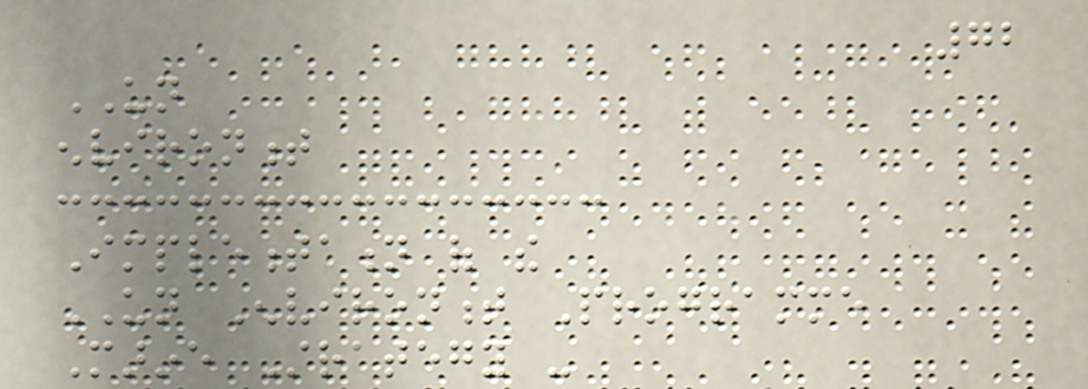72
UN
environment
Implementation of the
UN Environment Programme
Marine Strategy -
